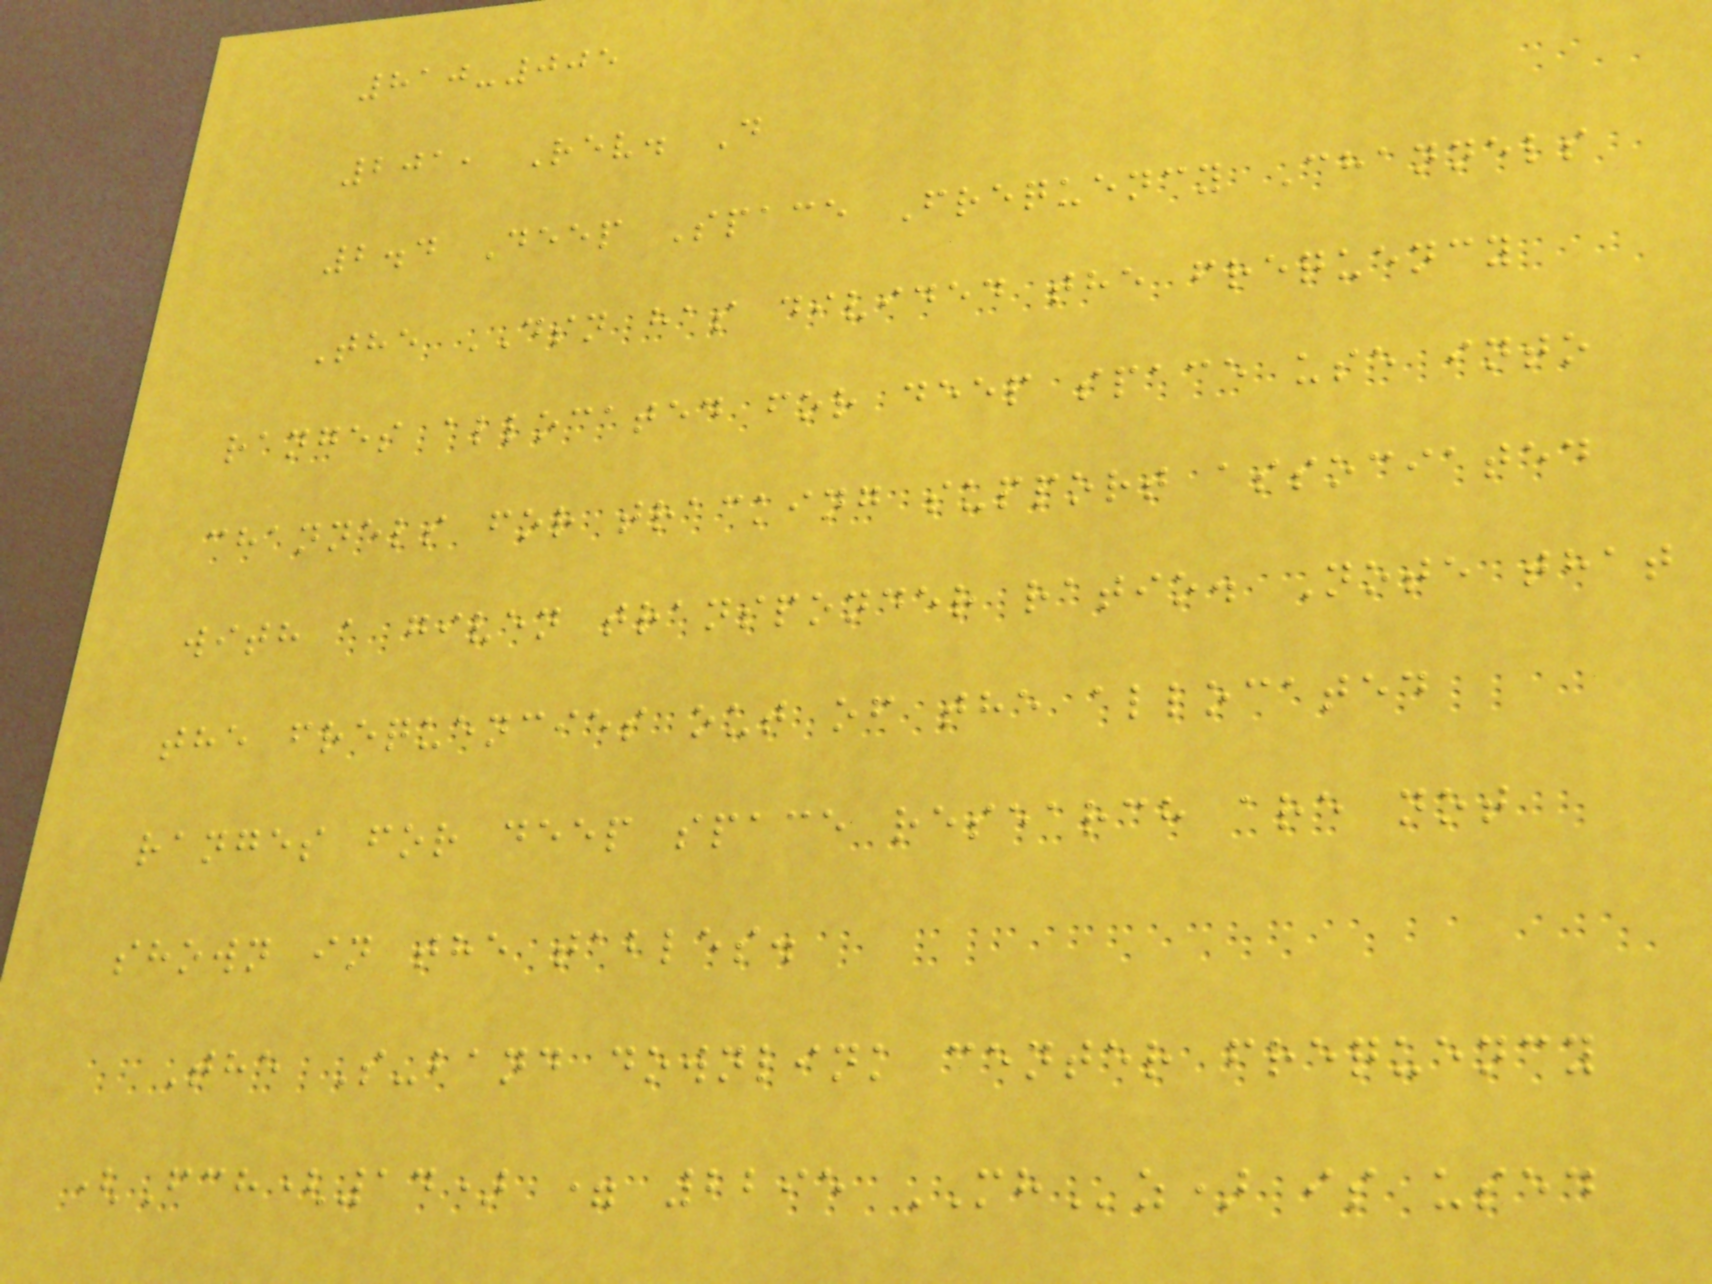810-005
201, Rev. D
2.4 Deep Space Frequency Channels
The DSN has divided the frequency
ranges allocated for deep space use into
channels for tracking support associated
with a given transponder ratio. Note that
the frequencies out of the allocated
ranges for deep space research are not
shown in the tables.
The S-band downlink center frequency
(Fch(14) = 2295 MHz) is used
